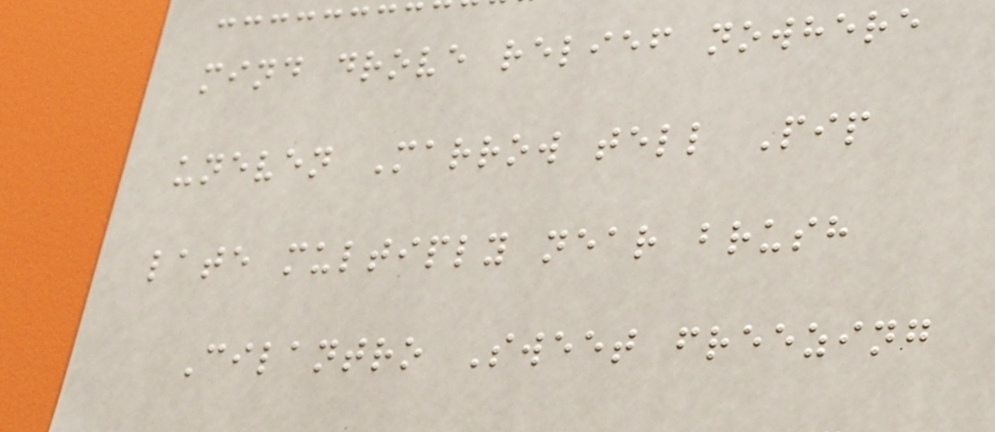mind drove relief nowhere
uneven Marrow tell Pip
late multiply near brush
Cilantro Sweet freezing
